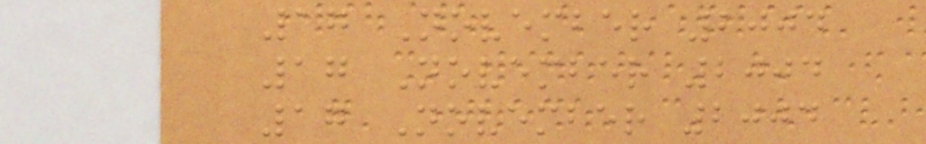17 November 2004
17 November 2004
17 November 2004
